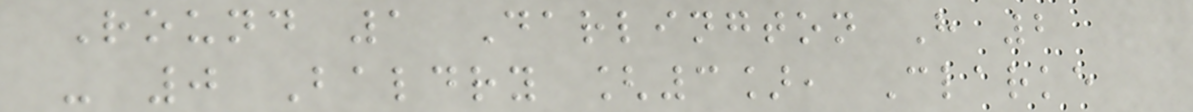Round 1 Darlington H 2
- 0 Baldry [3], Clarke
